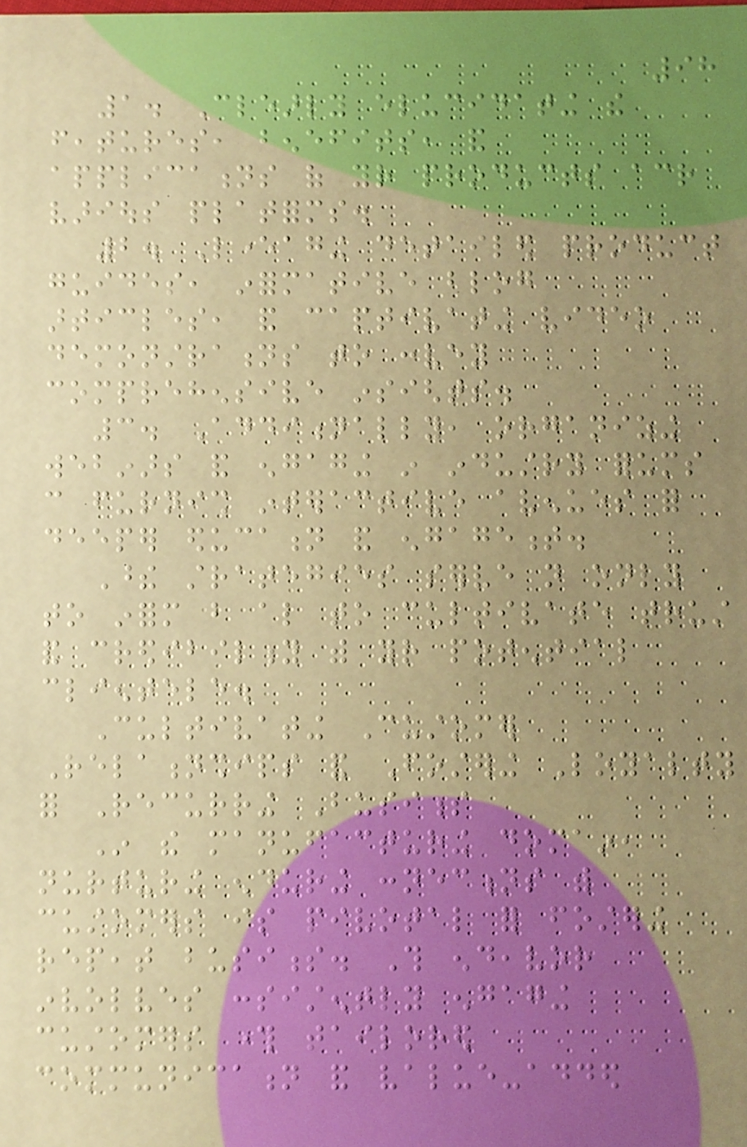98
1. Clearly elucidating the
features, benefits, and
applications of your products across
various platforms.
2. Leveraging detailed product
guides, informative blog
articles, and captivating video
demonstrations to convey
comprehensive insights.
3. Additionally, organizing
webinars and engaging in industry forums
can furnish interactive avenues for
deeper education and engagement.
These strategies serve not only
to inform but also to cultivate trust
and credibility with your potential
clientele.
Cultivating Customer
Relationships and Fostering Loyalty
for Recurring Business
In the manufacturing domain,
nurturing enduring connections with
customers is pivotal for fostering
repeat business. This endeavor
involves consistently engaging
customers through tailored
communication and value-added
